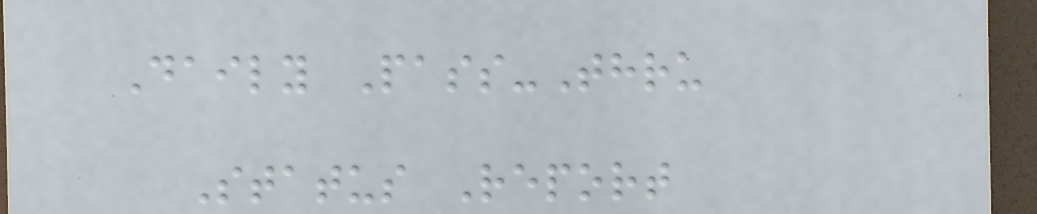Daily Pass-Thru
Status Report
